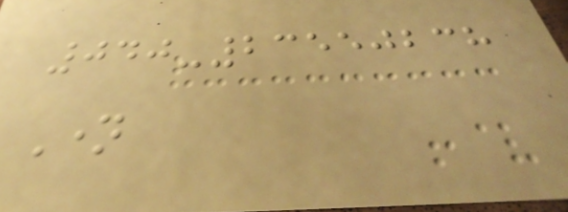040-23550238
Name
